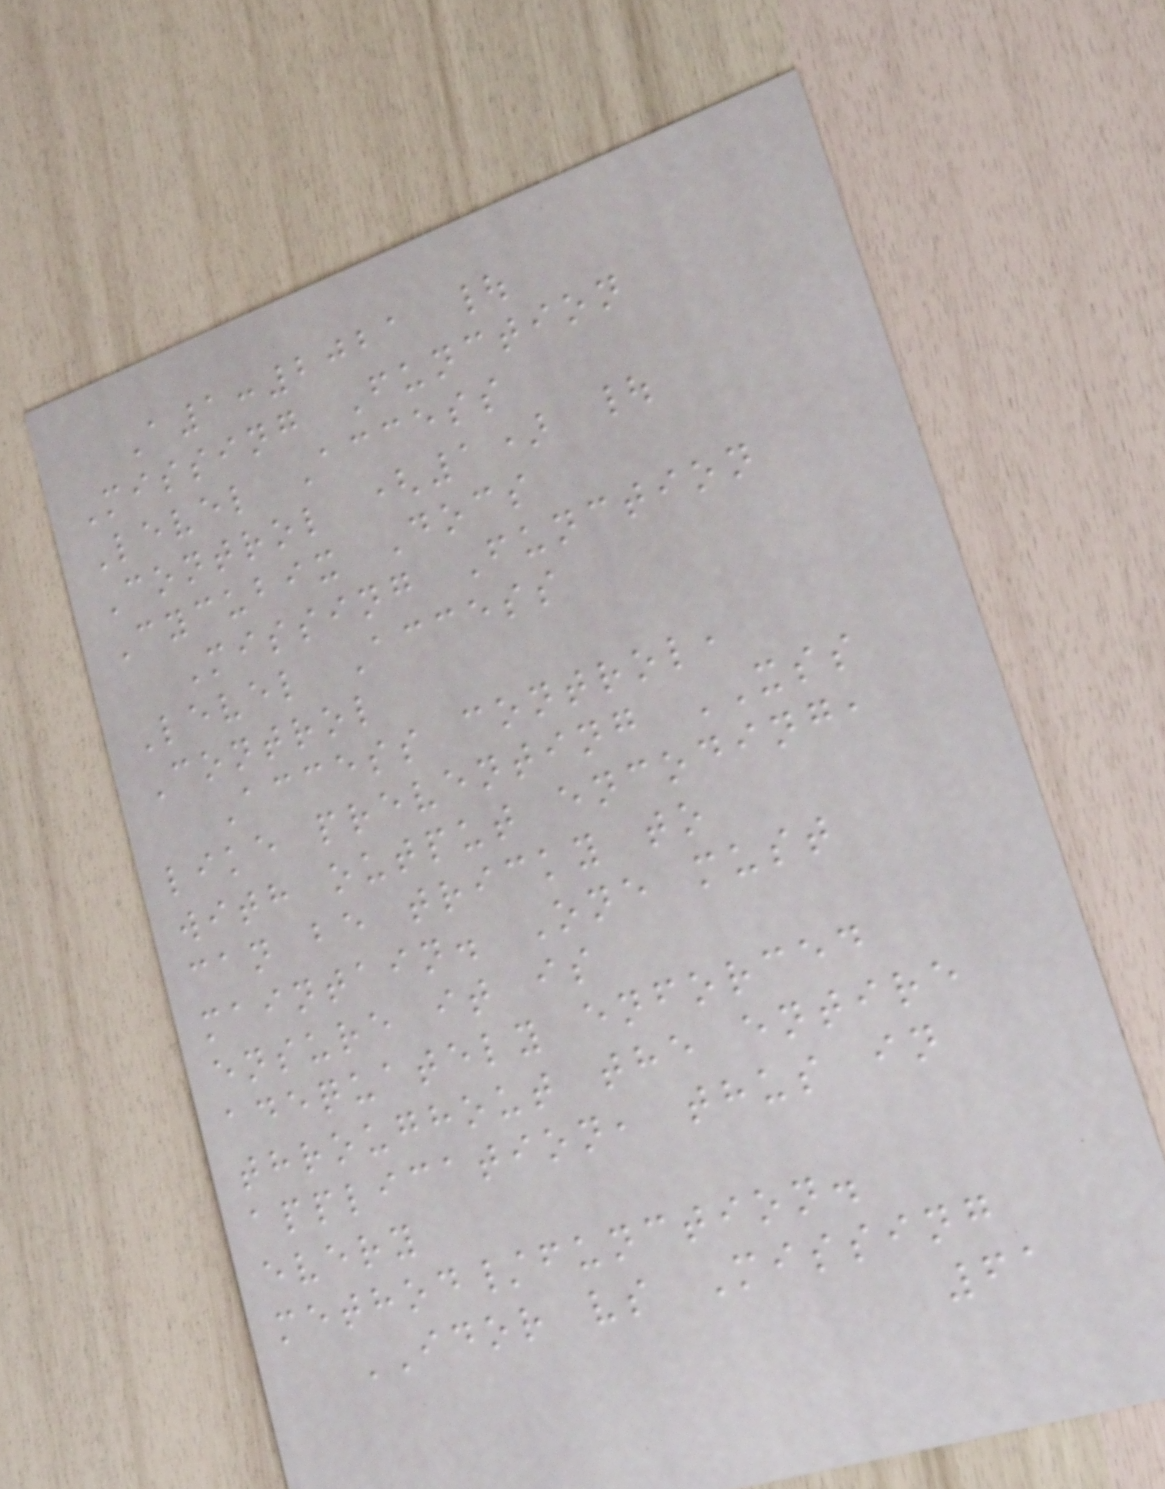A1:2021 |
Missing Function
Level Access
Control (1) |
Cycubix Docs
Missing Function
Level Access
Control
Access control,
like preventing XSS
with output encoding,
can be tricky to
maintain. One must
ensure it is
adequately enforced
throughout the entire
application, thus in
every
method/function.
IDOR vs Missing
61
